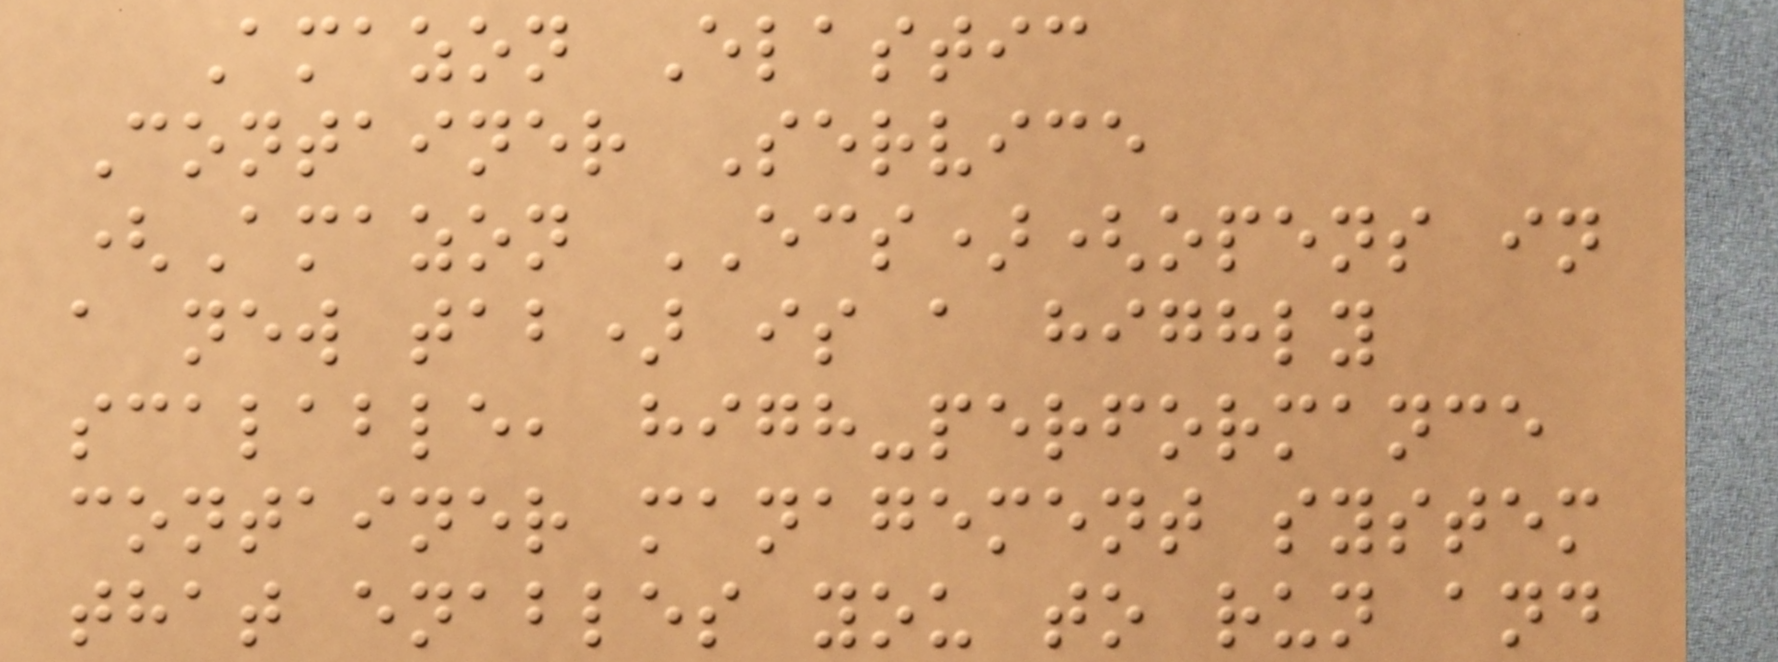Amazon Elastic
Container Service
(Amazon ECS)(opens in
a new tab) is a highly
scalable, high-performance
container management system
that enables you to run and
